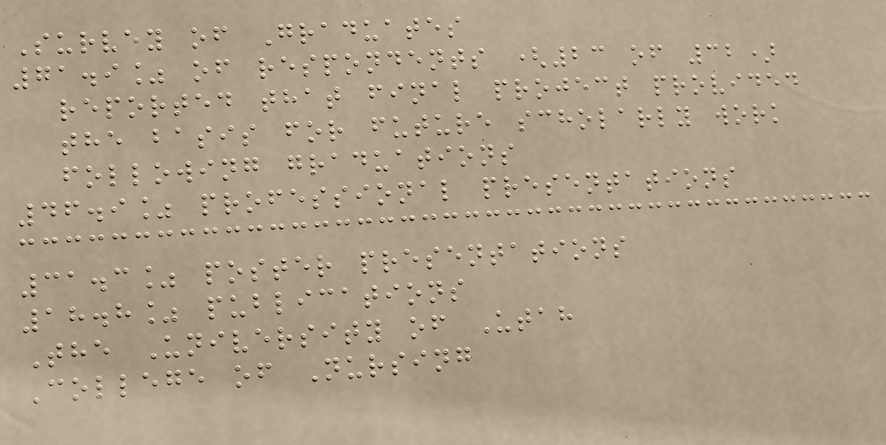Survey of Graduates
71.9% of respondents (23 of 32)
reported that final project provided
the basis for future scholarly work
following graduations
46.9% professional presentations
31.3% poster presentations
18.8% publications
The University of Utah
College of Nursing
